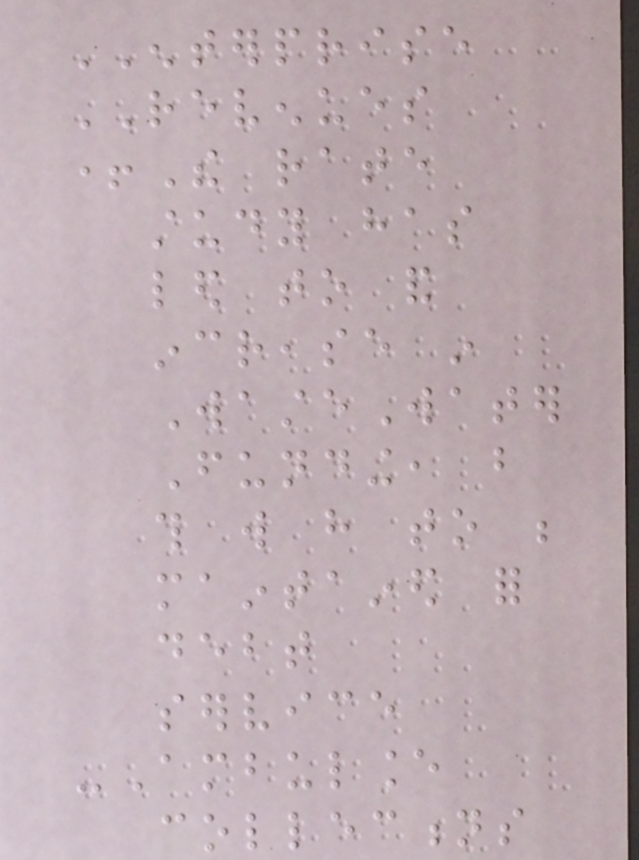ENTERPRISE
REVENUES
+The rate
study has
led to and
increase in
WasteWater
Funding, but
this will have to be
maintained for
debt
service
-Ambulance
collections
